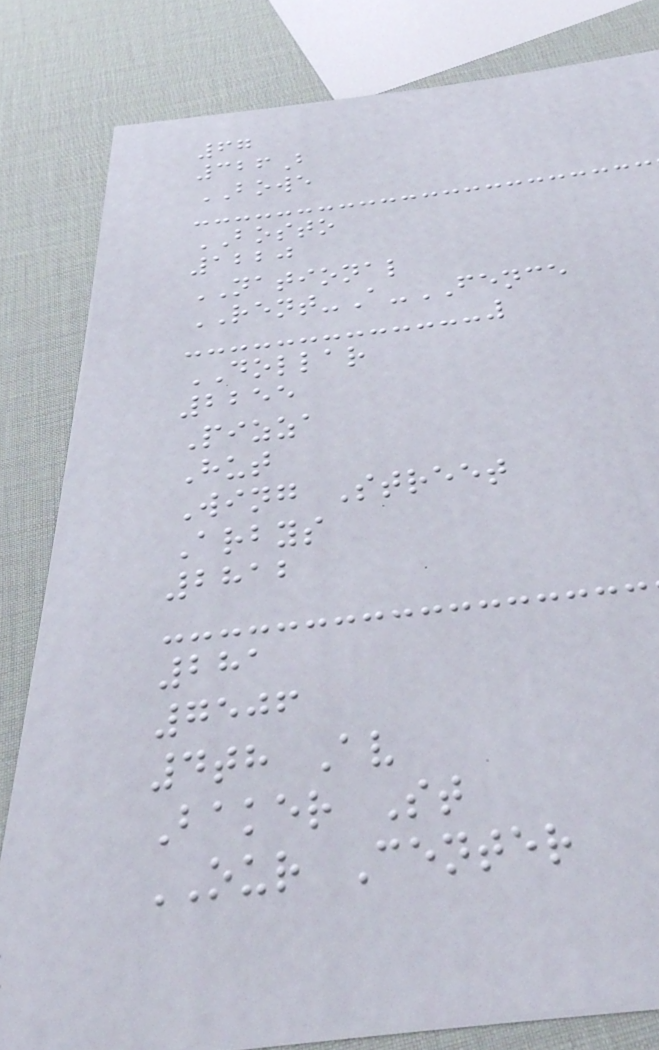67
326B
BOWE
BOSTO
1220
NATIONAL
RENT-A-FENCE
DOLLAR
2255
Pizza
Hut
Wing Street
Arbys
2812
281
7506
4th Av
Baker St
OUR Center
